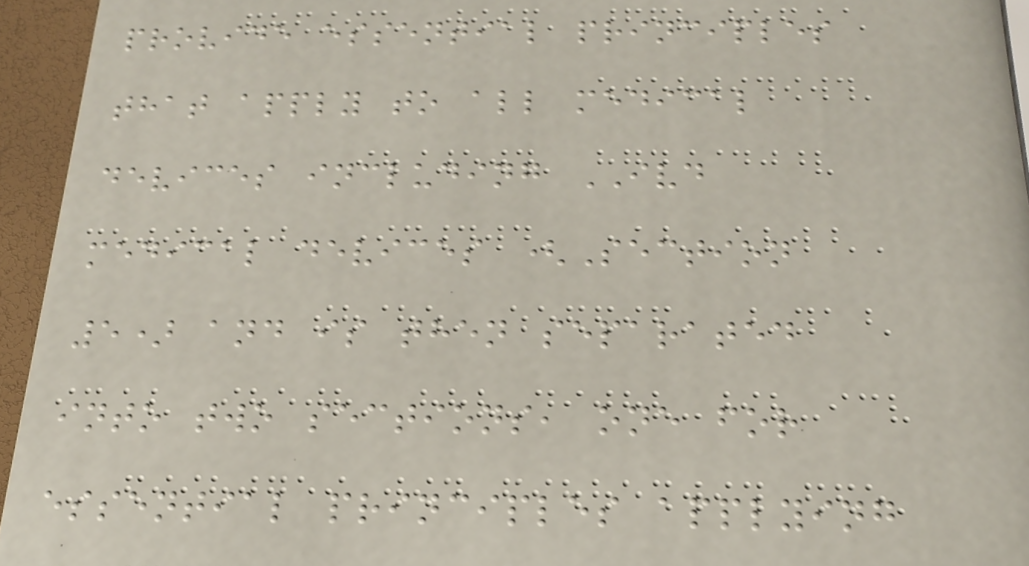provide essential principles
that apply to all medical
devices including IVD
medical devices (Section
5) and is then separated
into two sections, one for
essential principles applying
